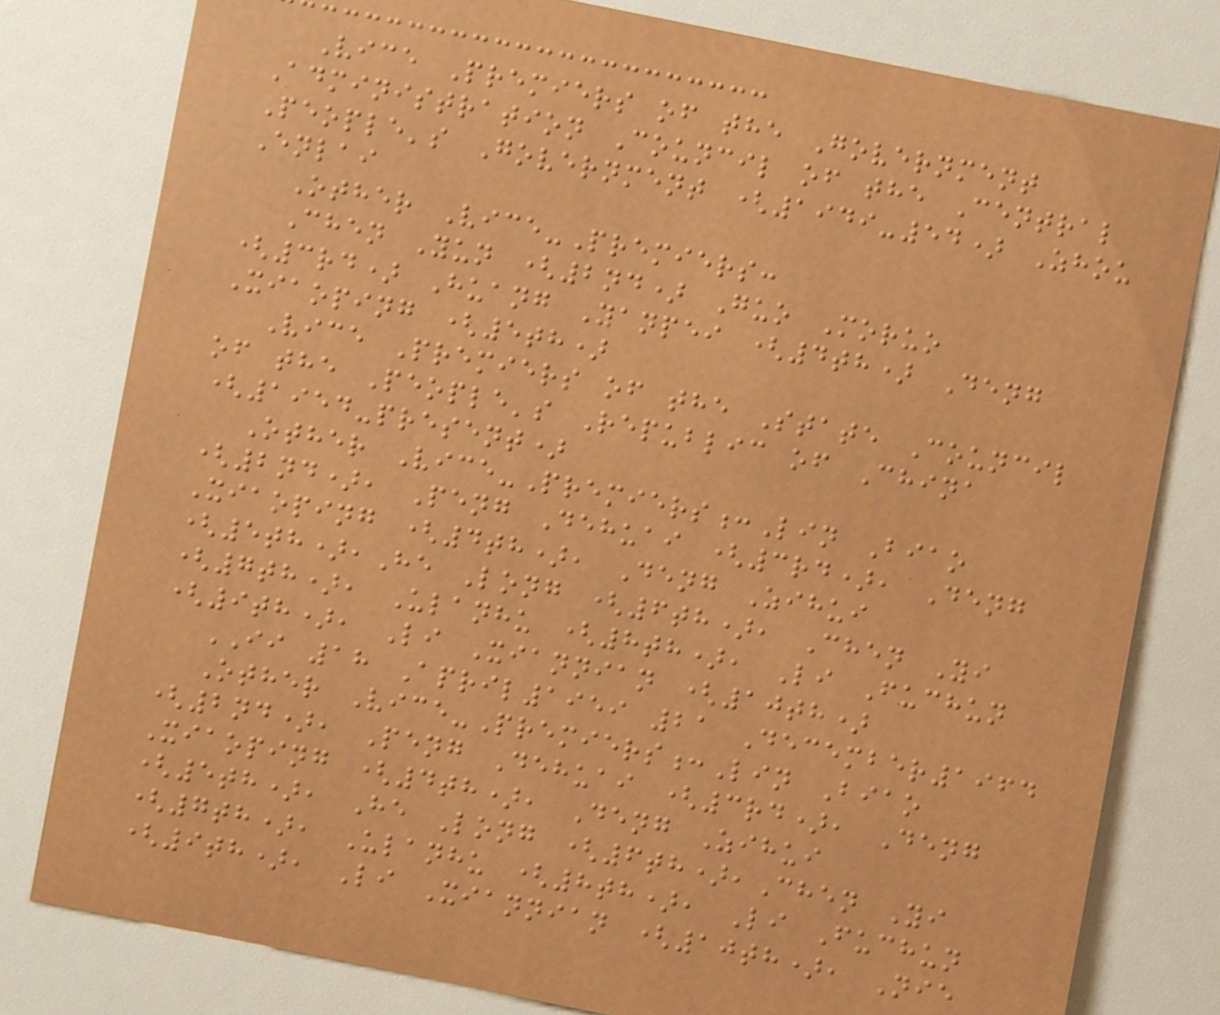Vice Premiers of the Government
Administration Council of the Central
People's Government (1949-54) Zhou
Enlai
Other Vice-Premiers:
Chen Yun (2nd) Guo Moruo
(3rd) Huang Yanpei (4th) Deng
Xiaoping (5th)
Vice Premiers of the State Council
of the People's Republic of China
(1954-present)
Other Vice-Premiers:Lin Biao
(2nd), Peng Dehuai (3rd), Deng
Xiaoping (4th), Deng Zihui
(5th),He Long (6th), Chen Yi
(7th), Ulanhu (8th), Li Fuchun
(9th), Li Xiannian (10th)
II 18 April1959 21 December1964
Other Vice-Premiers:Lin Biao
(2nd), Peng Dehuai (3rd), Deng
Xiaoping (4th), Deng Zihui
(5th), He Long (6th),Chen Yi
(7th), Ulanhu (8th), Li Fuchun
(9th), Li Xiannian (10th), Nie
